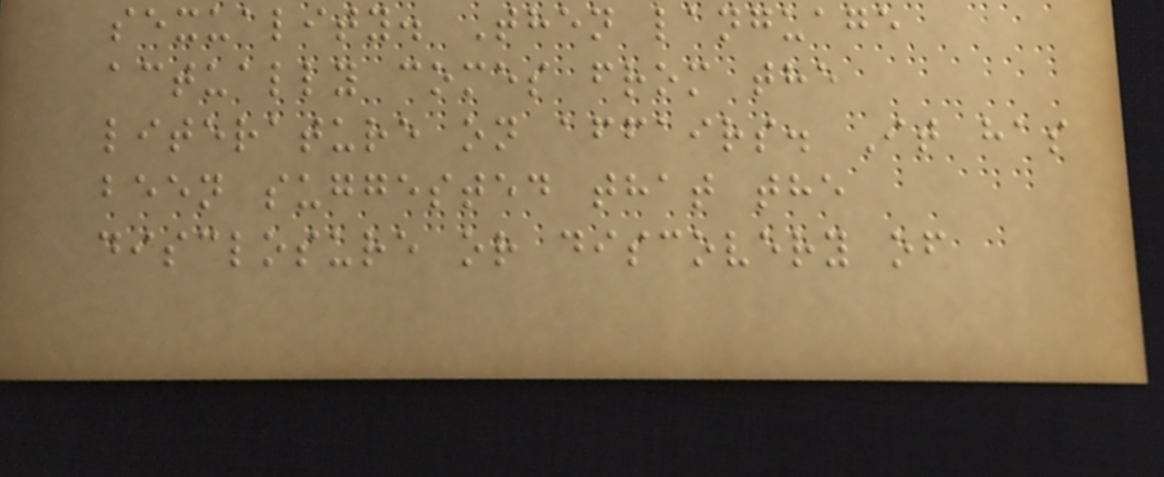sexuality. Then language
actually comes from the
literature on affairs. It has
been suggested that the
disclosure or discovery of
